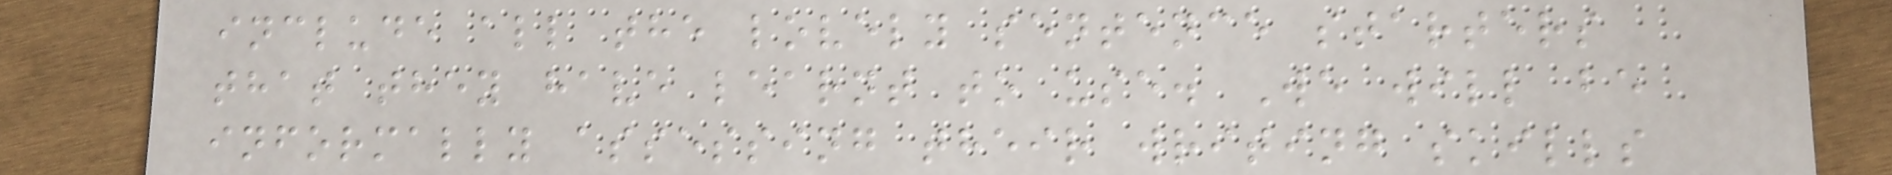include all the lovely sentence starters
that they have learnt to use. We will be
informally assessing their writing skills
